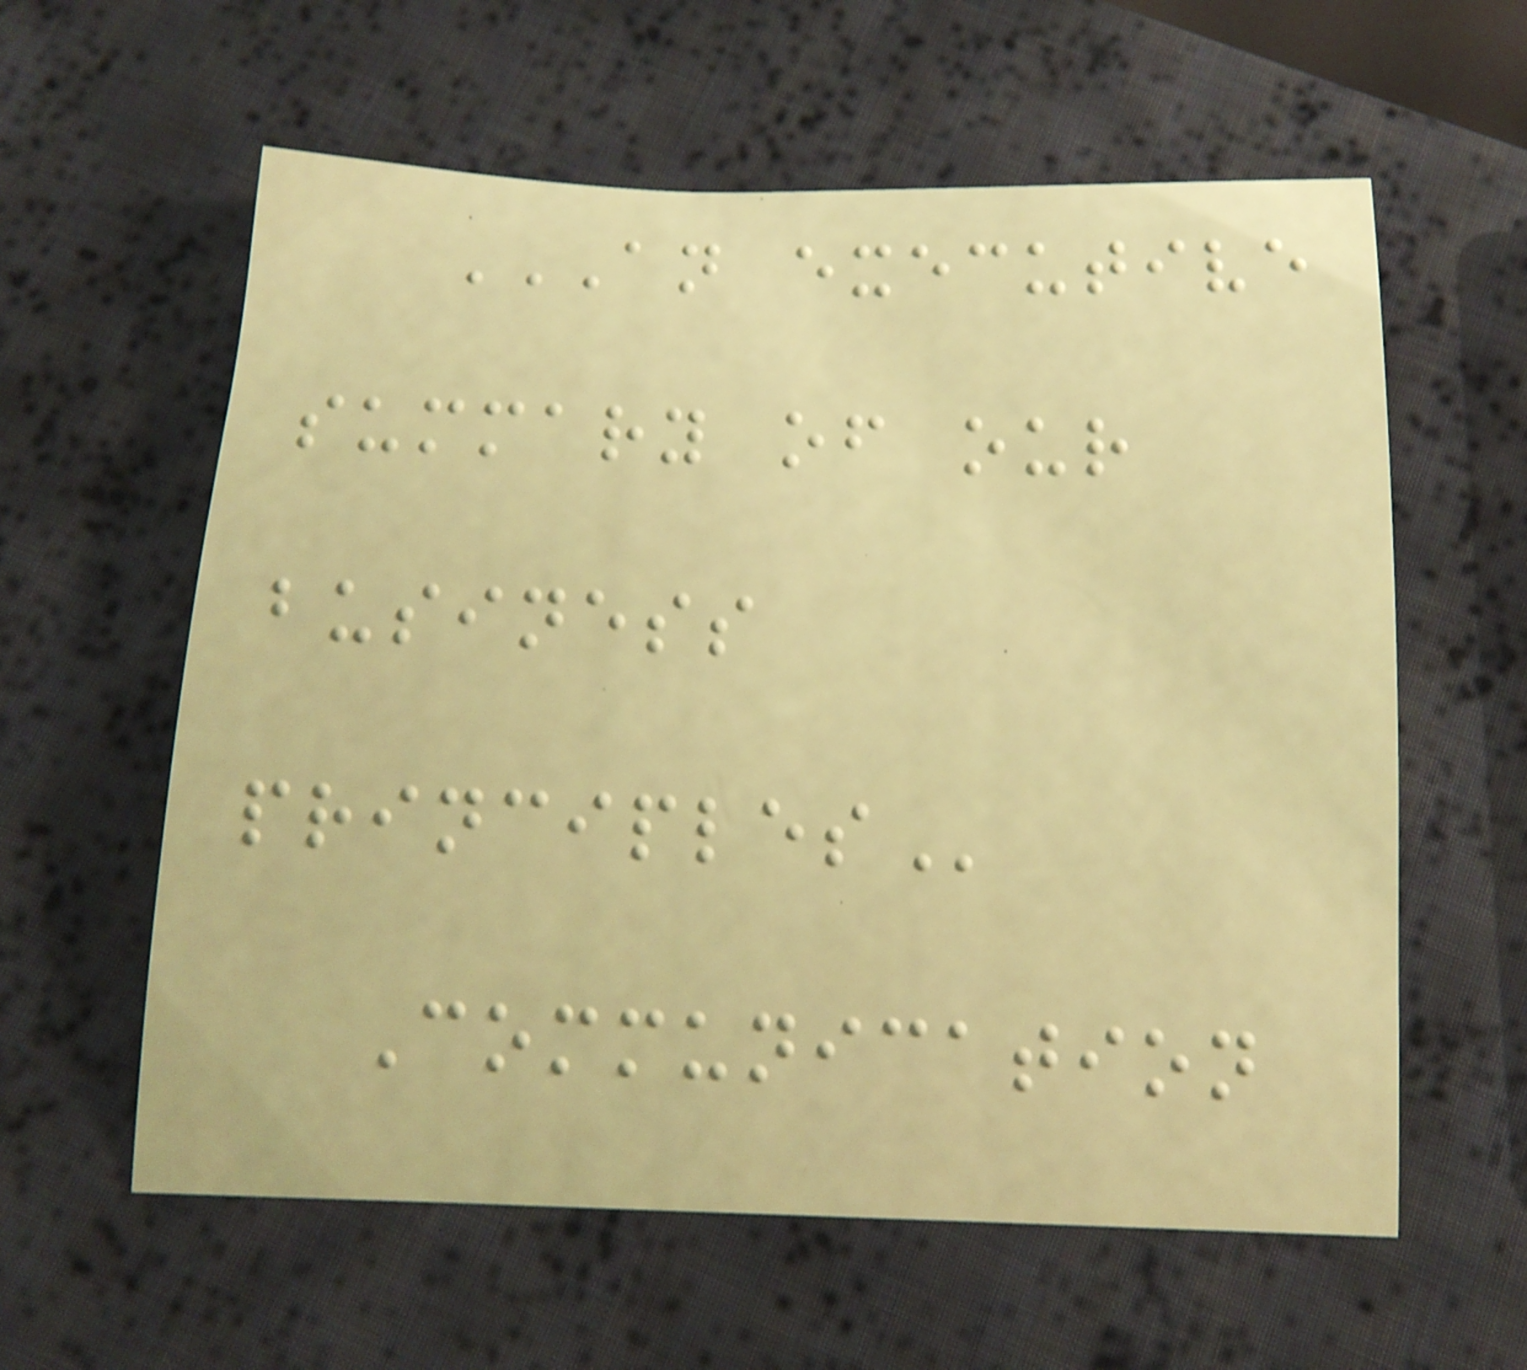AN EXECUTIVE
SUMMARY OF OUR
BUSINESS
PRINCIPLES
Communication
